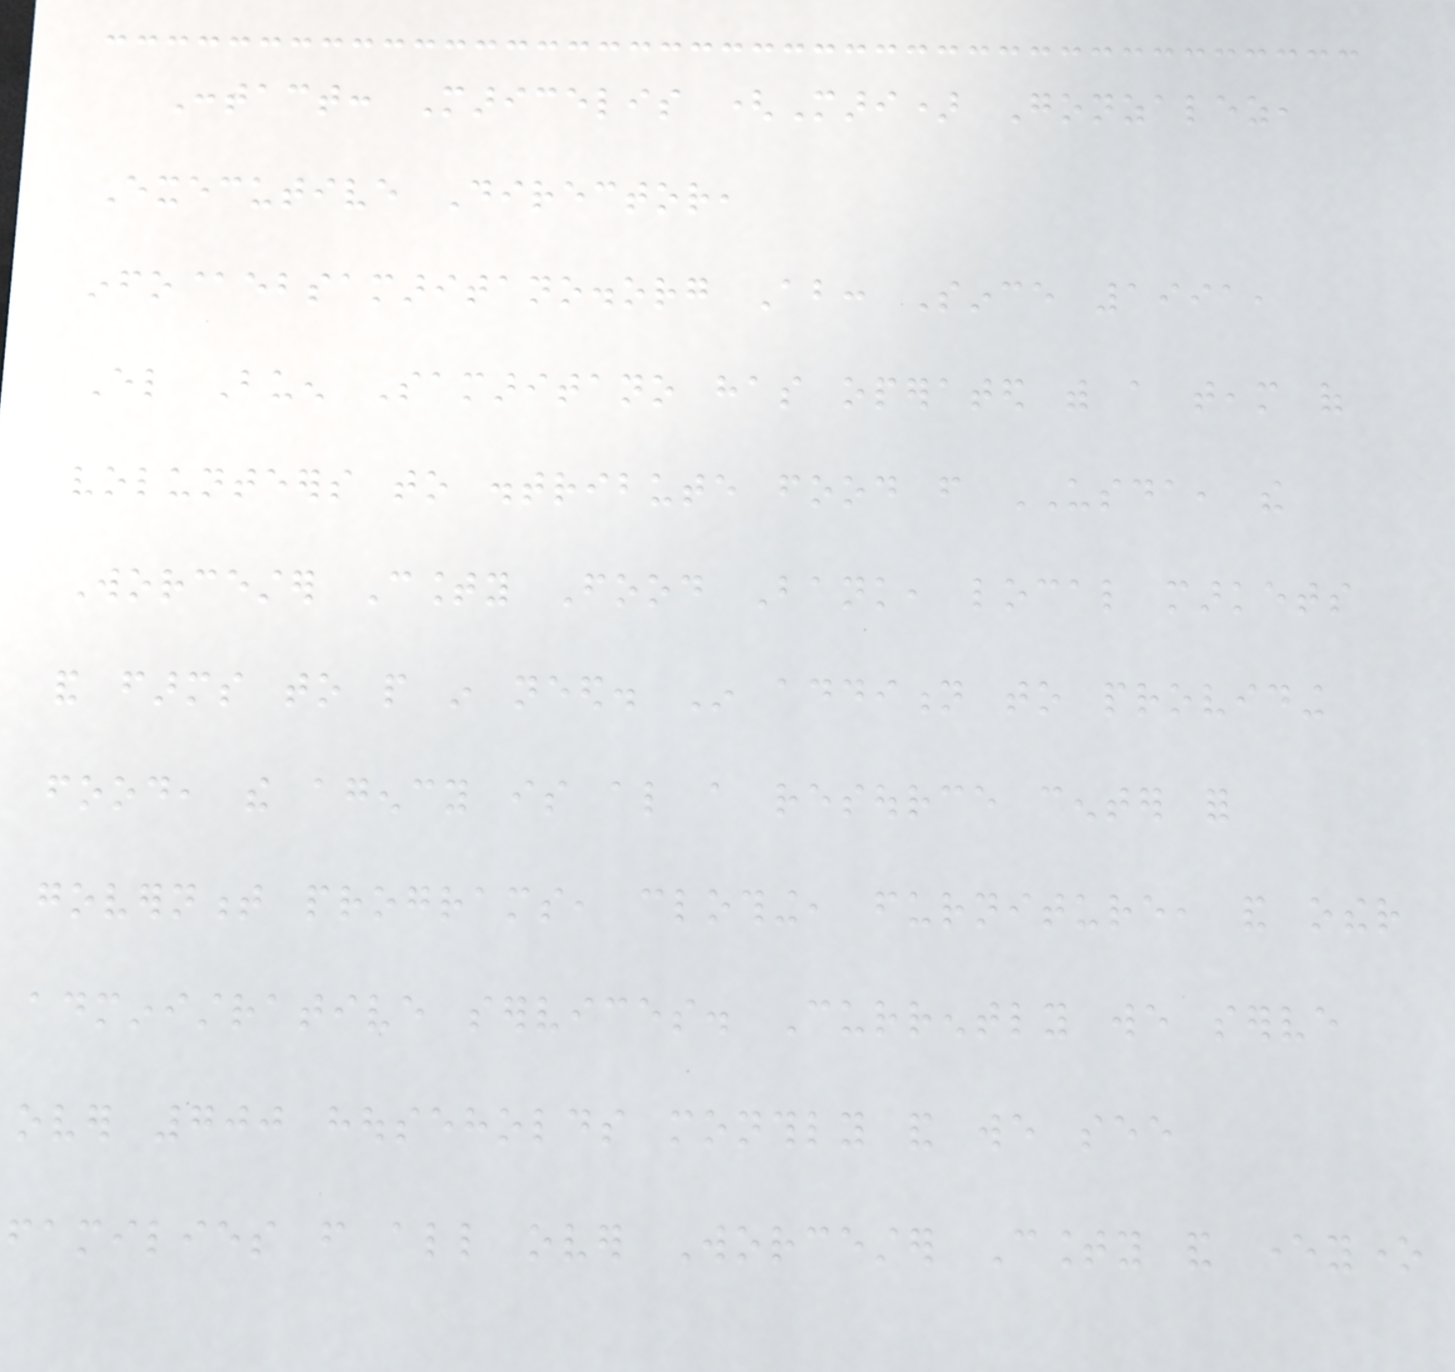Contact: Maricelis (Mari) Gonzalez,
Executive Director,
info@ebsamaritano.org About: Since 1991,
El Buen Samaritano has operated with a team of
volunteers to distribute food from USDA, the
Worcester County Food Bank, local markets
and farms to people in need. In addition to providing
food, the agency is also a resource center for
government programs, clothing, furniture, and other
administrative services. Currently we serve
over 700 households monthly and we see
families from all over Worcester County and everyone
